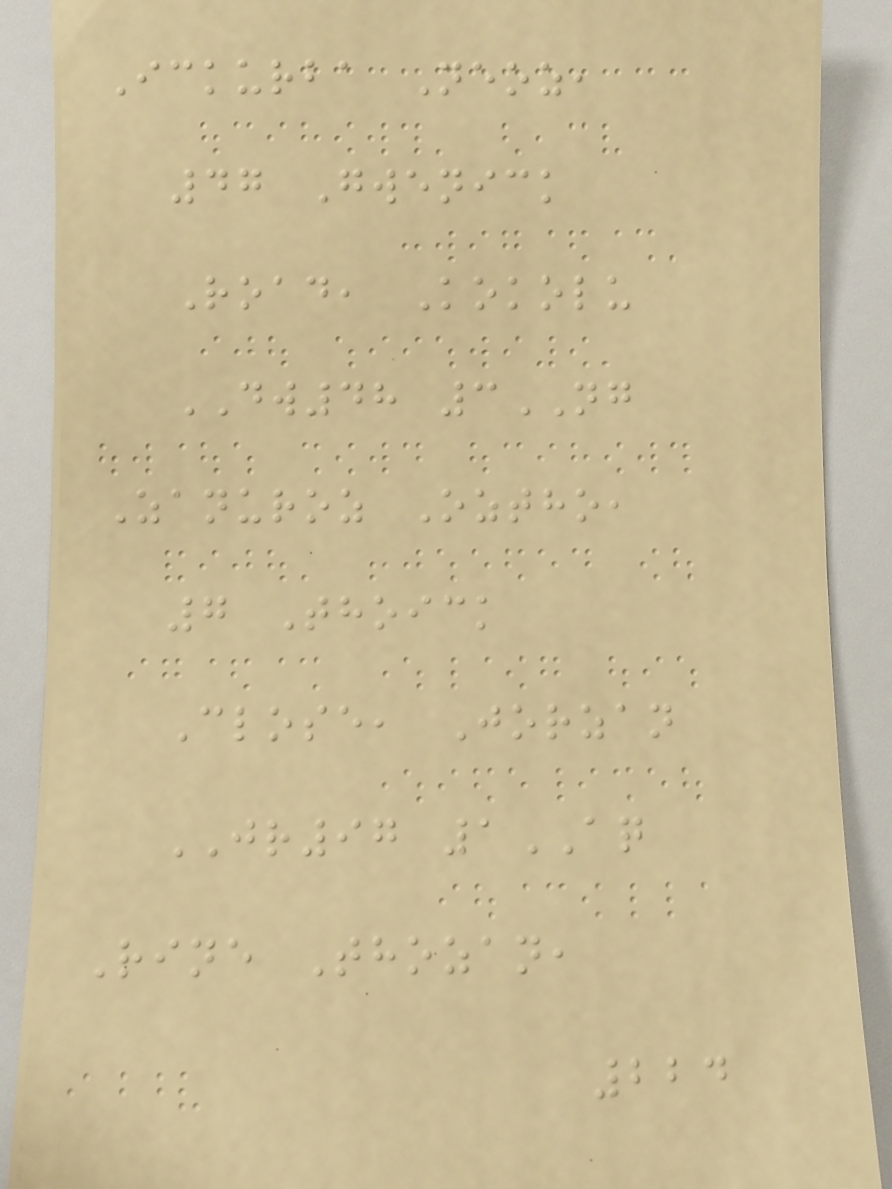Ickurba Neoz,
47 Gwenick
Road, Kokolu
DW48 3NG
Zanuroz Oztho,
7 Thoick
Close, Jorzan
JR97 1AQ
Rine Thozan,
224
